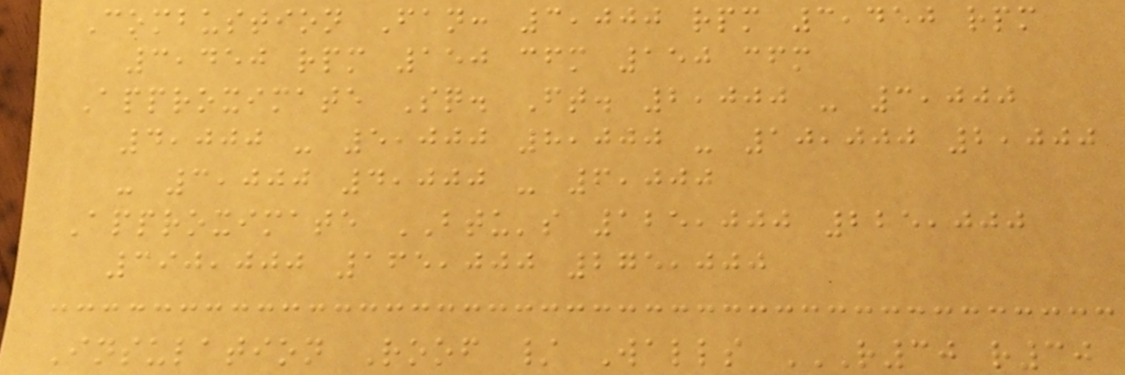Combustion Fan: 3,000 rpm 3,450 rpm
3,450 rpm 150 cfm 150 cfm
Approximate Sq. Ft. 2,000 - 3,000
4,000 - 5,000 8,000 - 10,000 2,000
- 3,000 4,000 - 6,000
Approximate BTU's 125,000 225,000
390,000 165,000 275,000
Insulation Roof / Walls R30 R30
